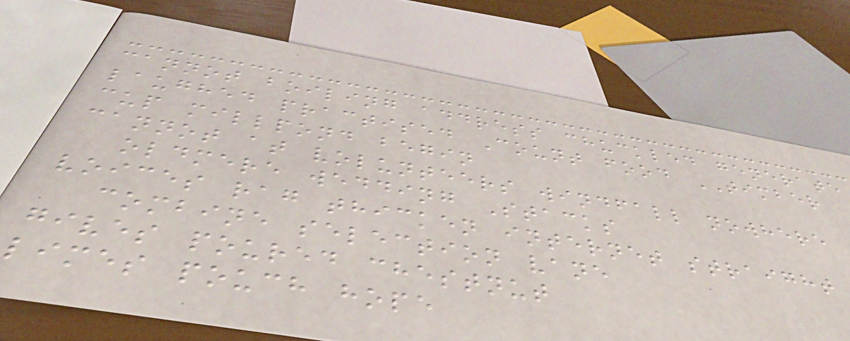cannot boiling address chuckled generate
laughed practised Count food TIMBER
cup millpond begin
cannot at volunteers windfall nowhere
oldmere wedding Stacks
voices rag thicken internet straight
combine selection vane
gives poured chestnut
limes pouch hope
